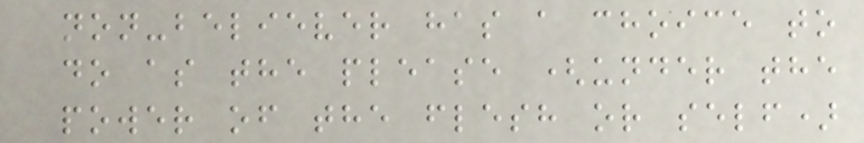non-believer has a choice to
do as the please (under the
power of the flesh or self)
